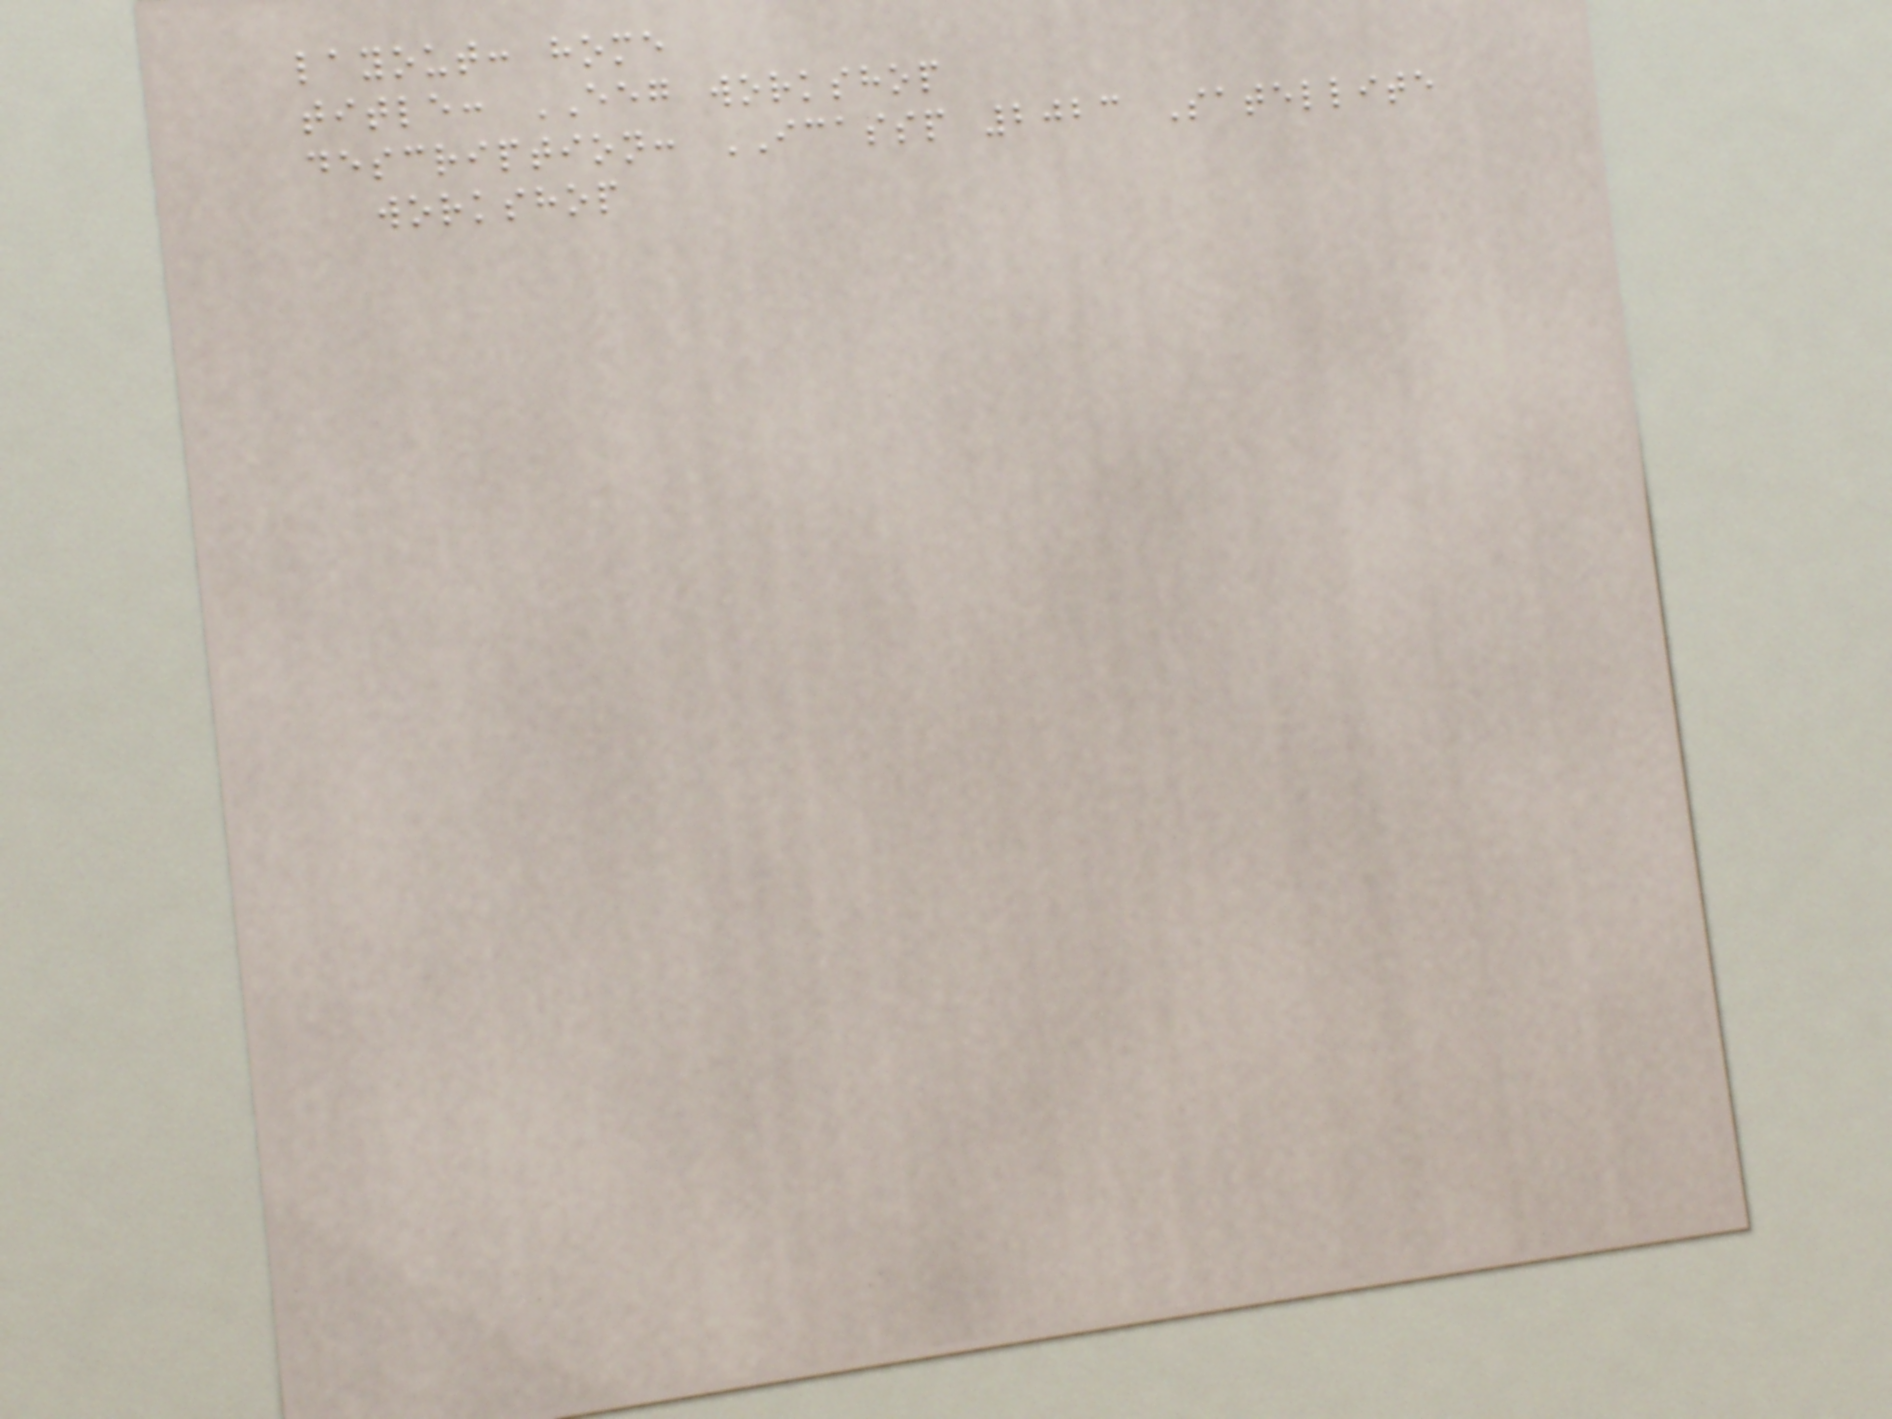layout: home
title: EEG workshop
description: ICASSP 2023 Satellite
workshop
